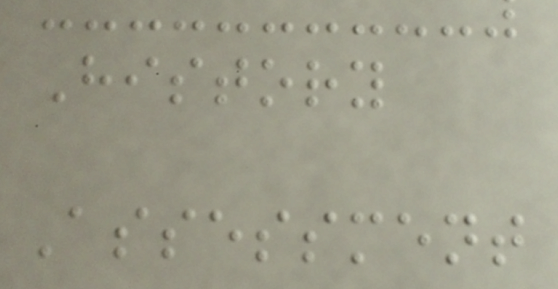History
Assessment
